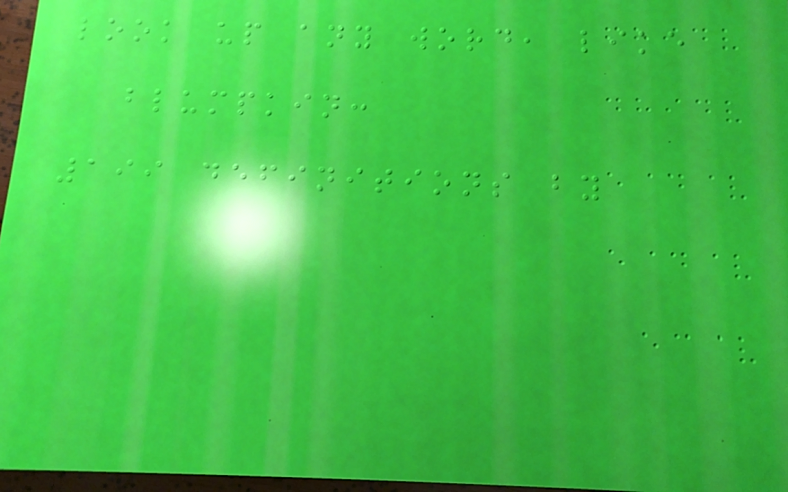look up any word, like
blumpkin:
199 definitions by
